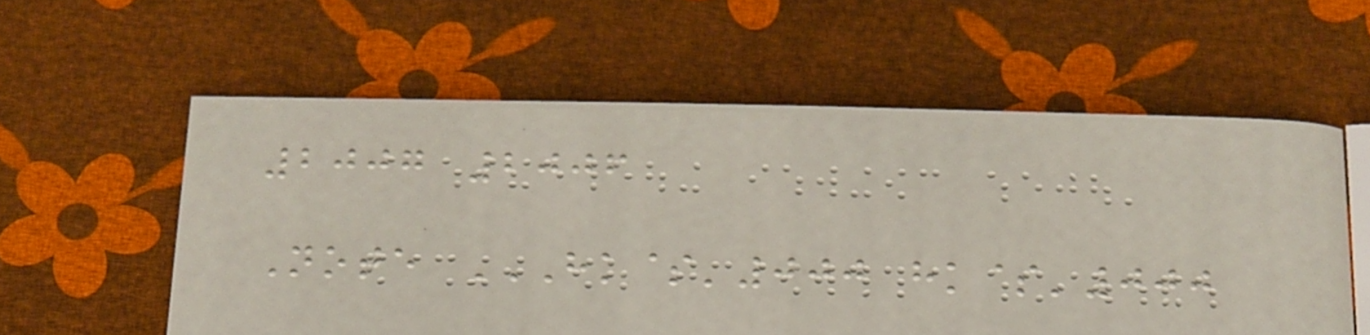2007 2006
Note HK$'000 HK$'000
